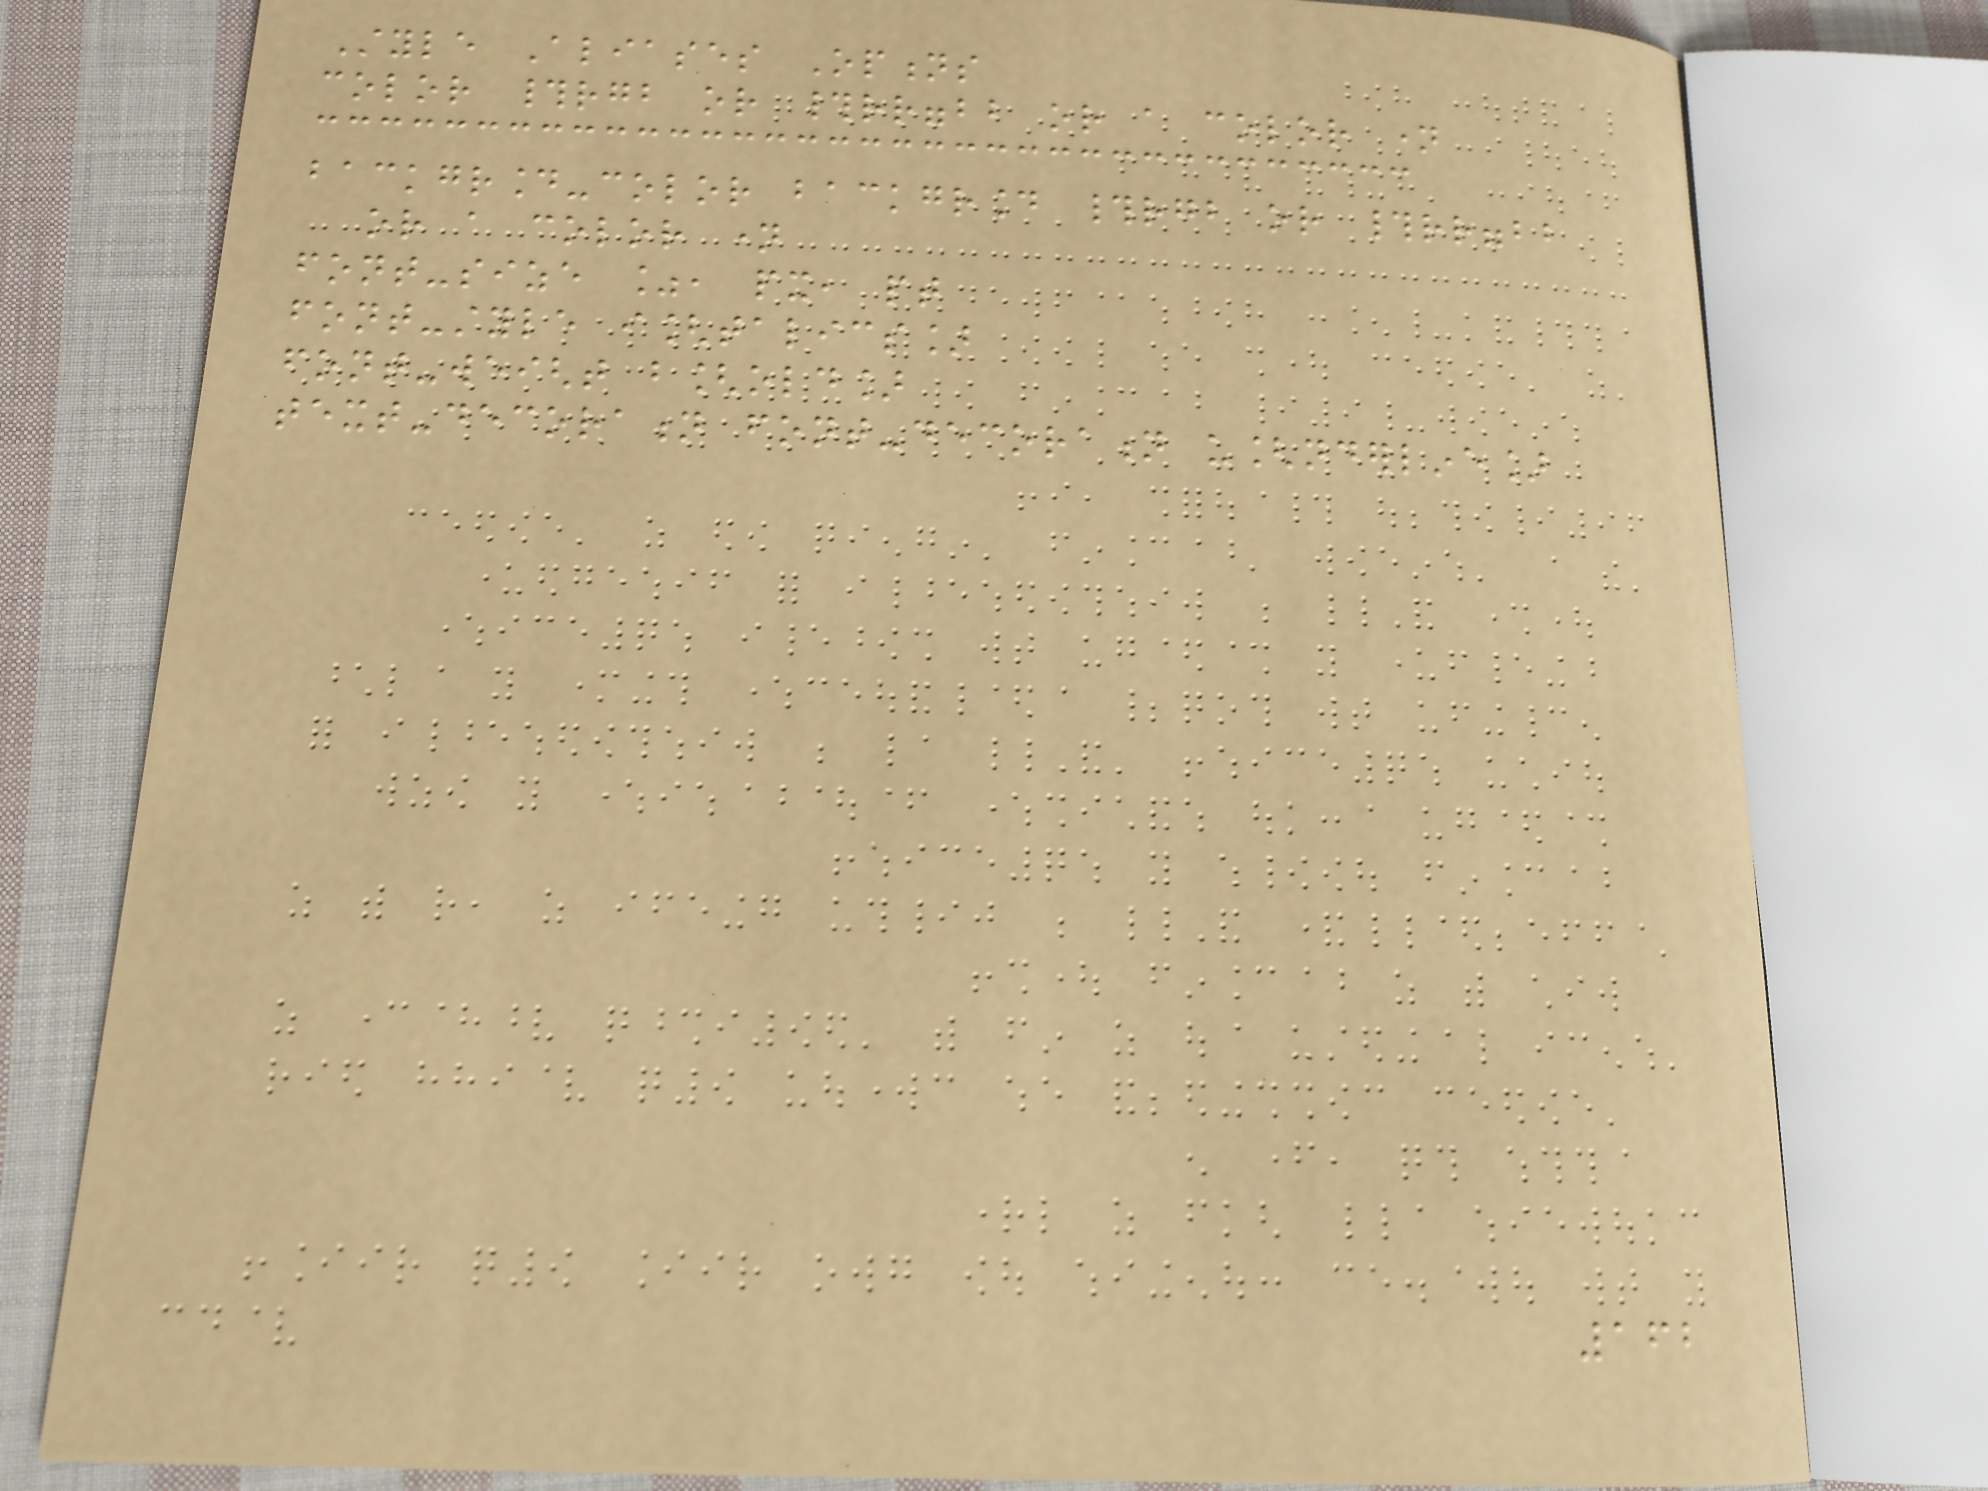Style Aliases Options
color #rgb or #rrggbb or a color name
background-color background #rgb or #rrggbb
or a color name
font-size %, px, pt
font-style i[talics]
font-weight b[old]
text-decoration font-decoration u[nderline]
162
